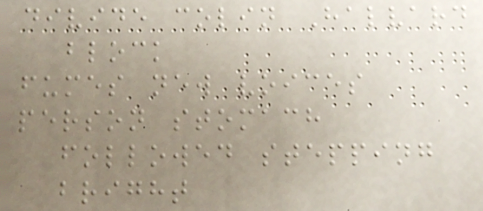divide colin Halvard
block
fumes new voices
person stomach
followed stepping
bright
